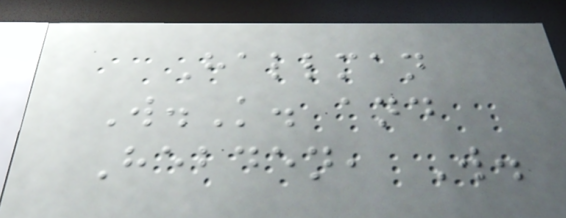Hallman
W.K. and
Hebden, W.
